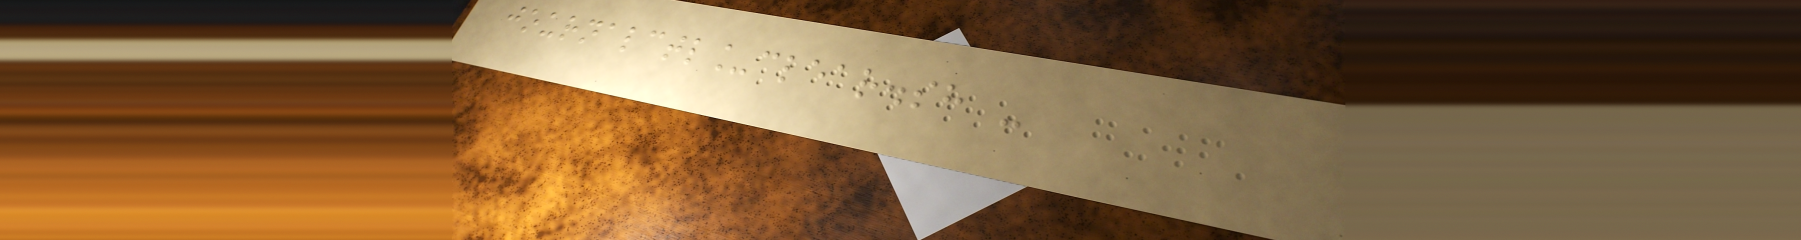journalctl_clear.sh -
